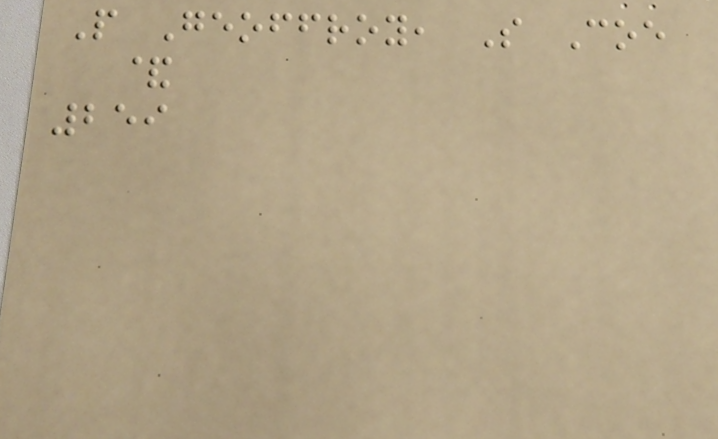P Geoffroy, S Coe
&
259
